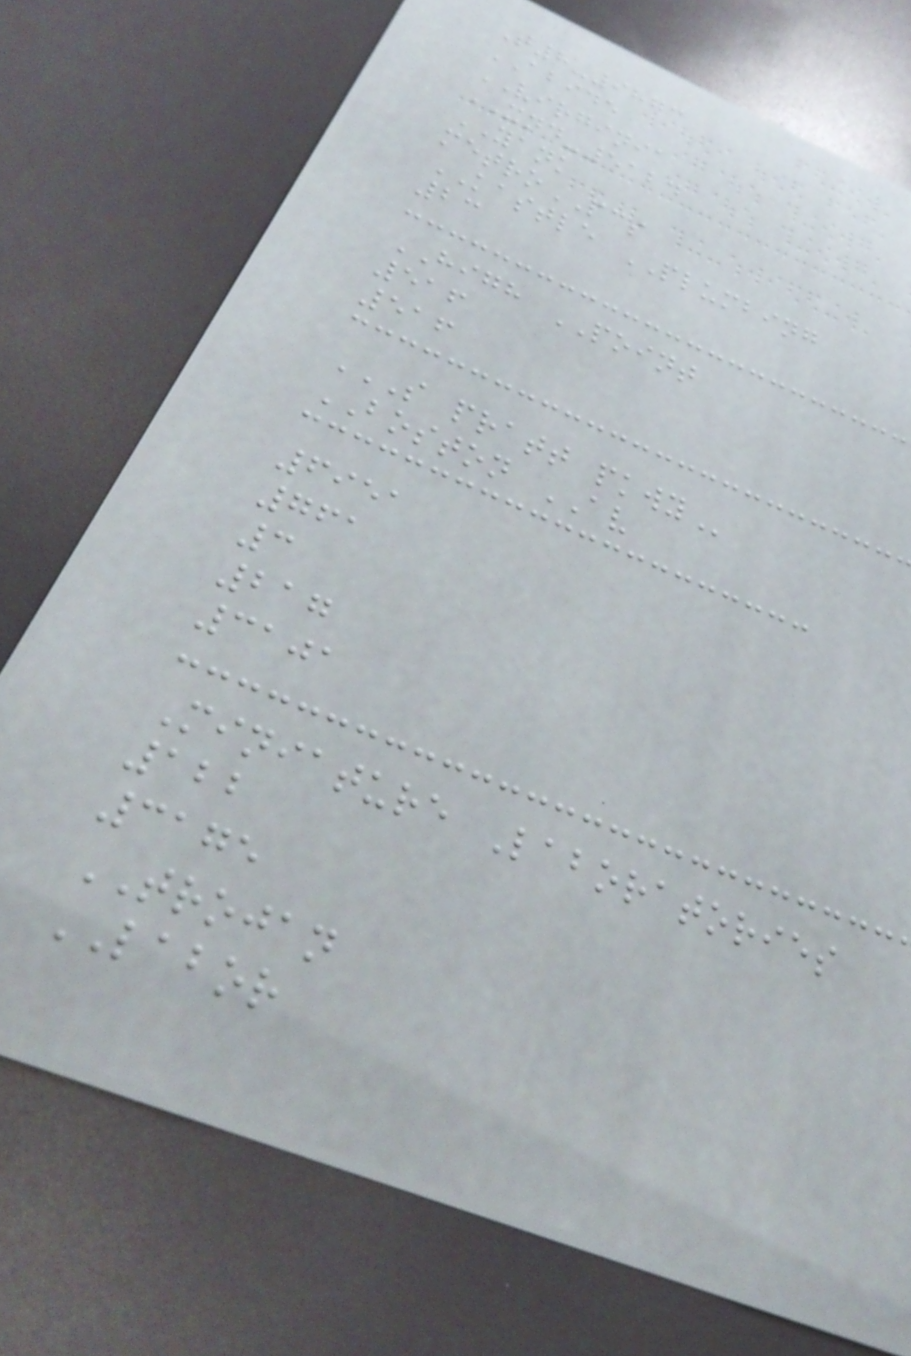T8-9873
ABIDE
VIRGINIA
XND-5124
YANK
metroPCS
KASTLE PLUMBING
23
HIGH POINT
516
516
S PRATT PKWY
BOSTON AV
6951
761
3
217
3101
Miniature Laboratories
122
3175
TROJAN
LABOR
